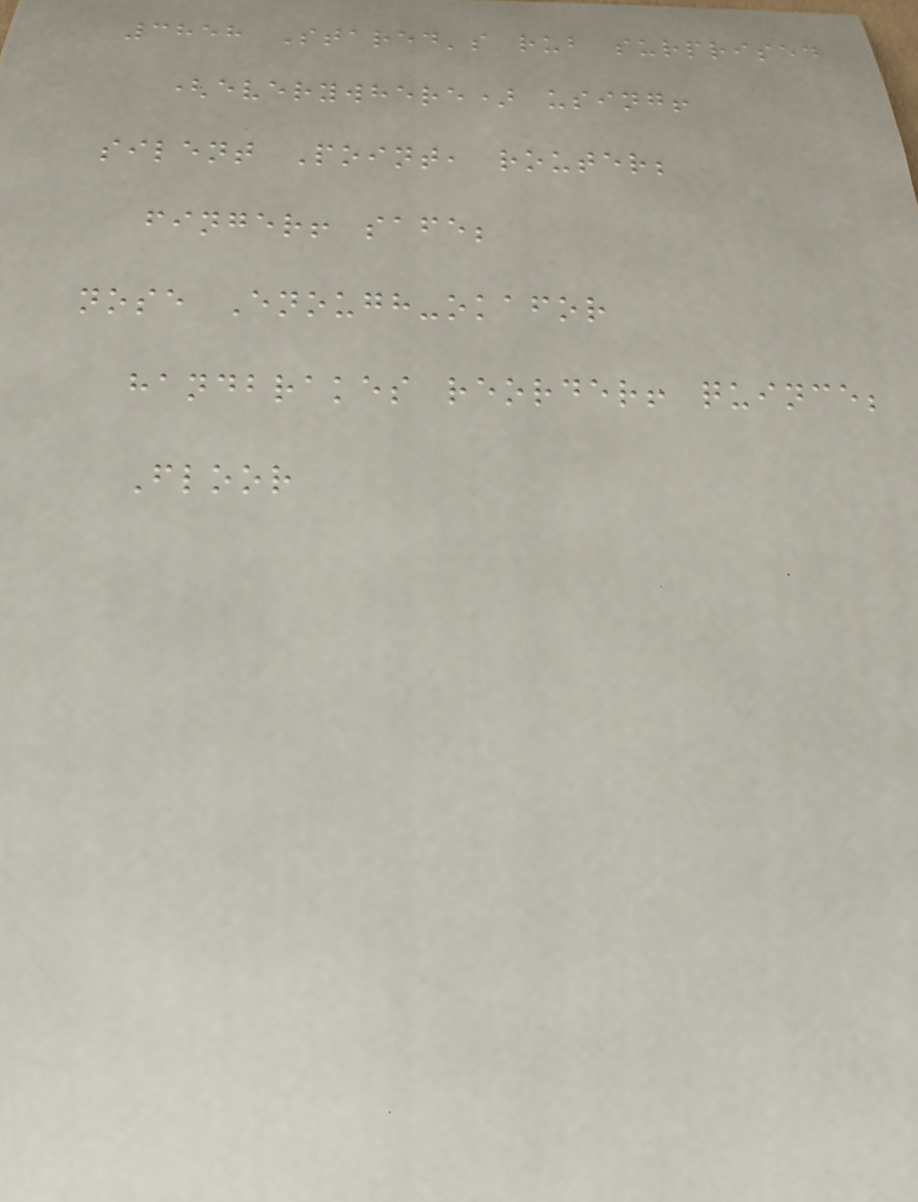3858 Stared's rub surprised
(everywhere) using!
silent Point, router;
finger! safe;
nose Enough-okafor
handbrakes reorder! quince;
Floor
